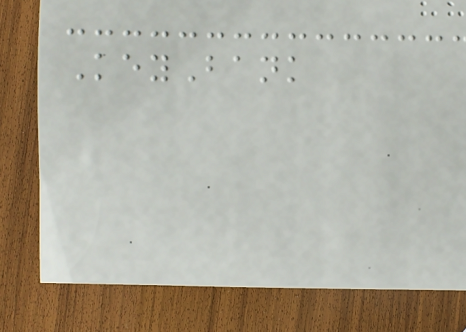KeyBank
